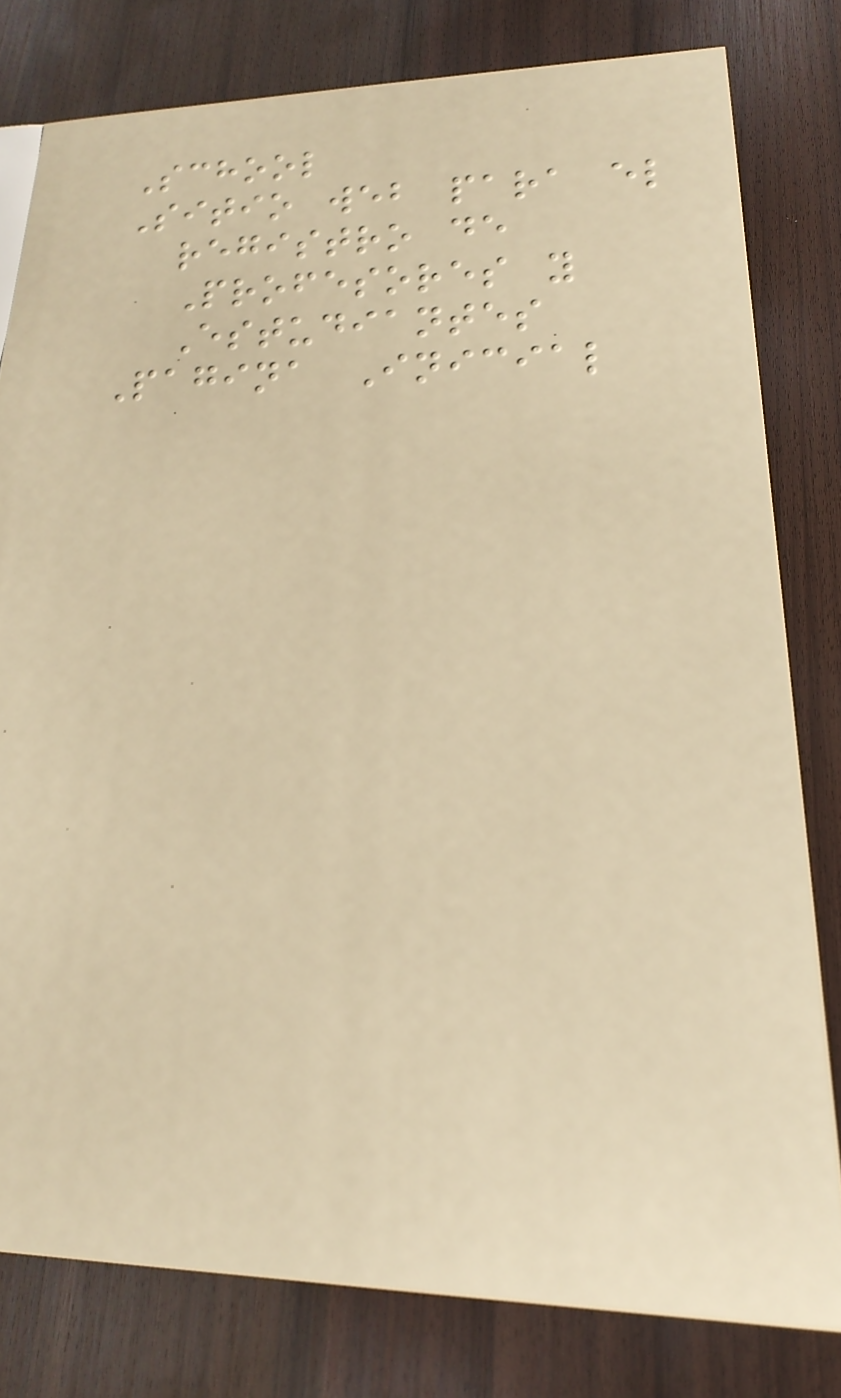School
Sitio web para el
registro de
Profesores y
Estudiantes
Pagina Inicial
